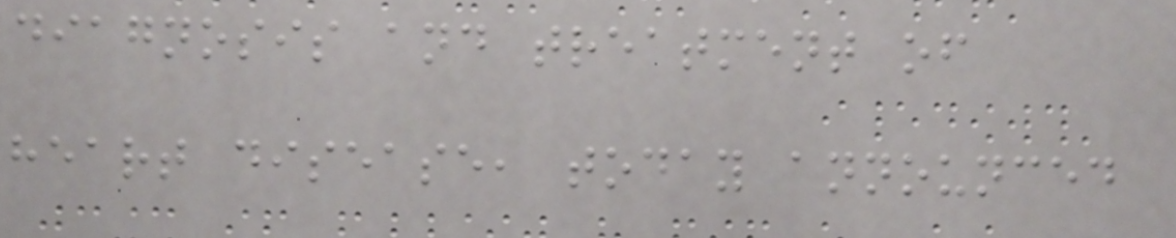diagnosis and treatment of
heart disease, today announced
